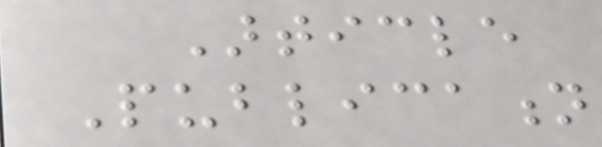Article
Publication
